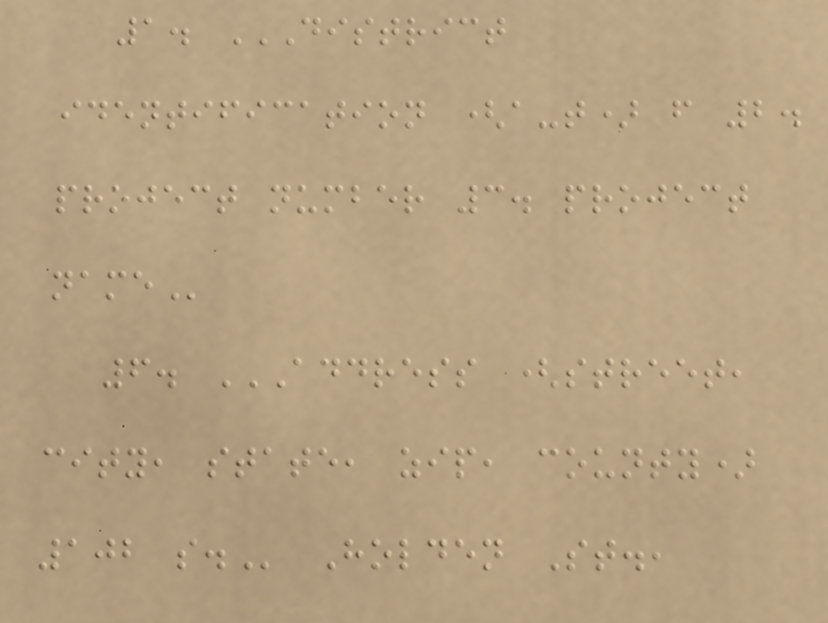1. DISTRICT
IDENTIFICATION (A-T) F 2.
PROJECT NUMBER 3. PROJECT
NAME
6. ADDRESS (STREET,
CITY, STATE, ZIP, COUNTY)
102 S. Holden St.,
